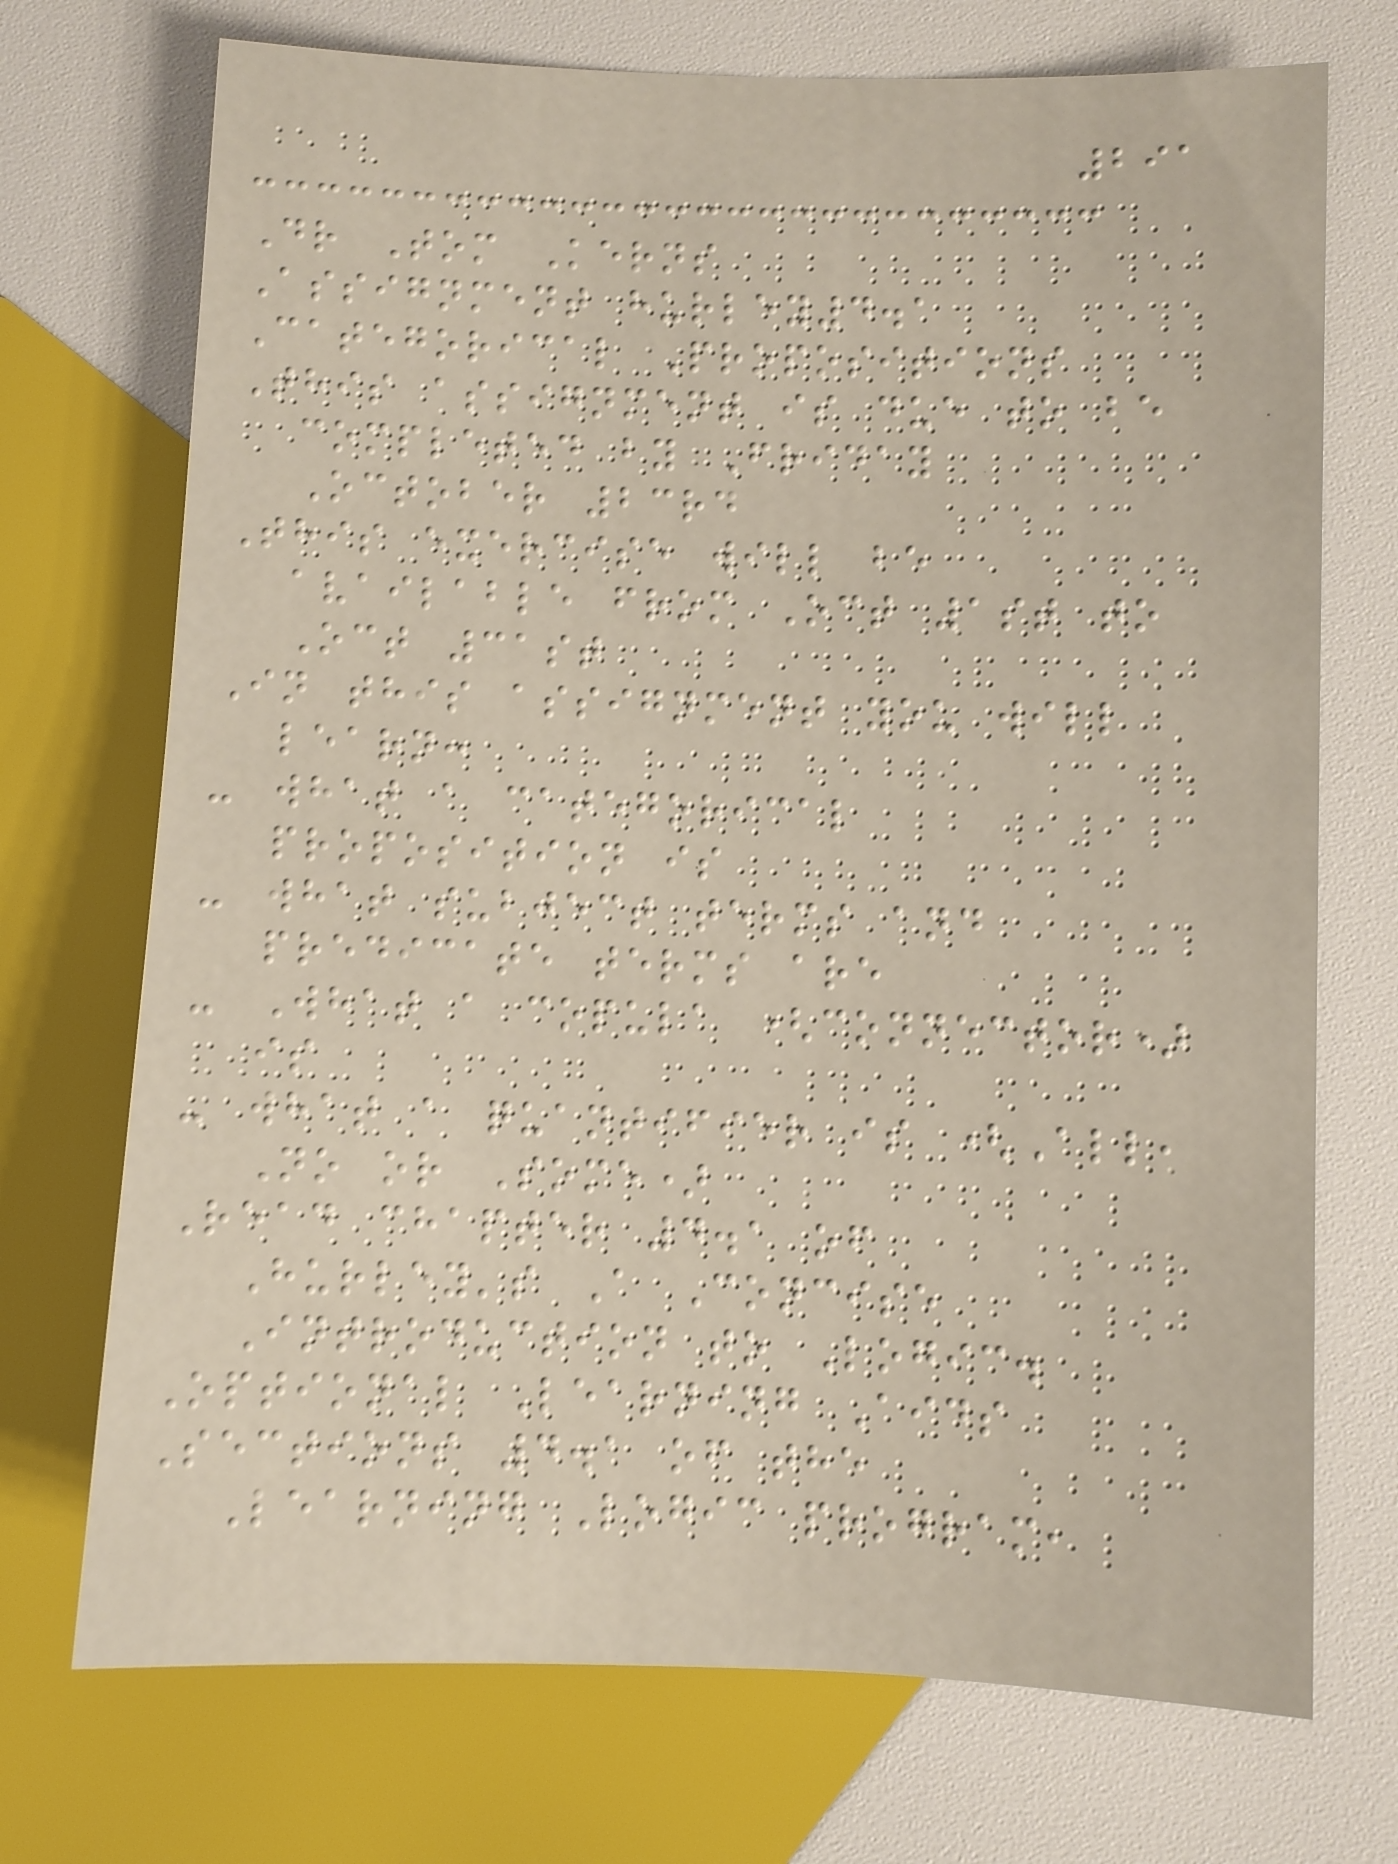291
Dr Tom Kerns
Assignment hurley4.1
Categorical Propositions
This assignment is due to be
completed by Friday
October 23rd
This exercise will be
available from Oct 1st to
Oct 31st
In this assignment you will
learn:
- what a categorical
proposition is
- what subject terms and
predicate terms are
- What a copula (connector)
is
- what a quantifier is (All,
No or Some)
Read chapter 4.1 of
Hurley's A Concise
Introduction to Logic.
Optional Learning Aids
Sections 4.1 of the
Learning Logic program,
